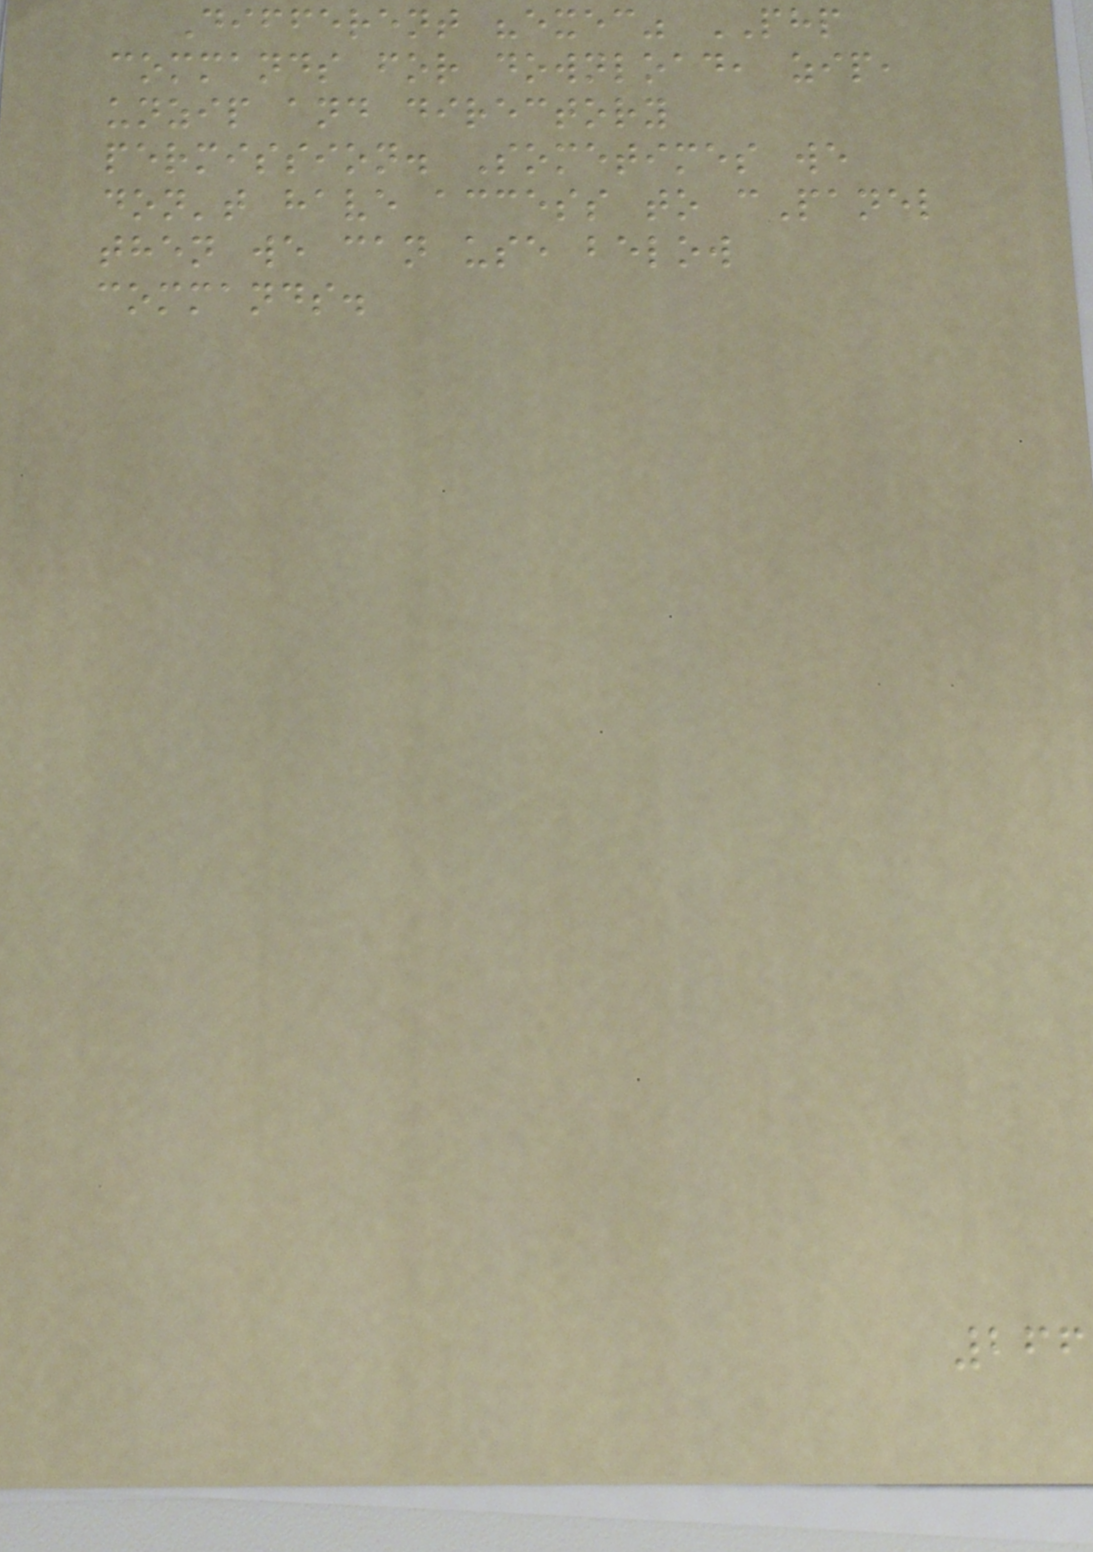Different "exec" PHP
commands for download, zip,
unzip and directory
permission. Sometimes we
don't have access to cPanel
then we can use below
commands.
266
